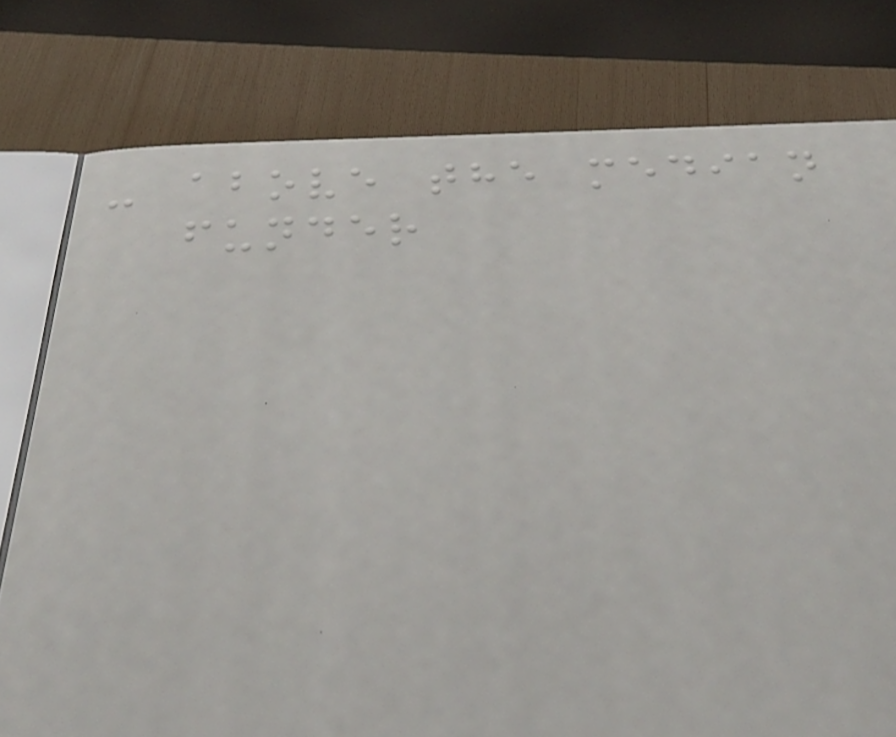- above the median
funder
